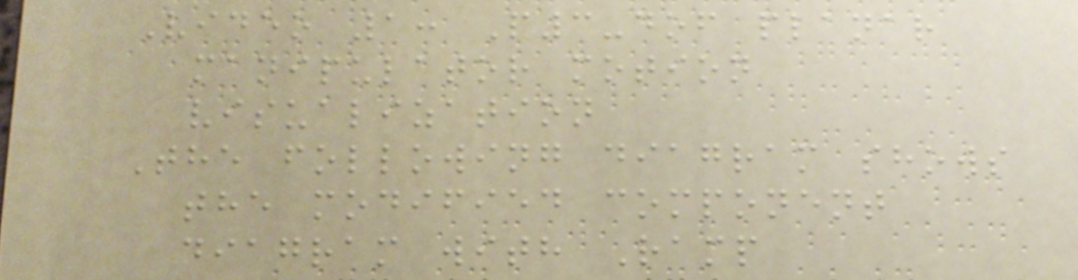Video 1: P3-dof planar
manipulator motion
visualization
The following diagram shows
the modified component
diagram with Ramp
